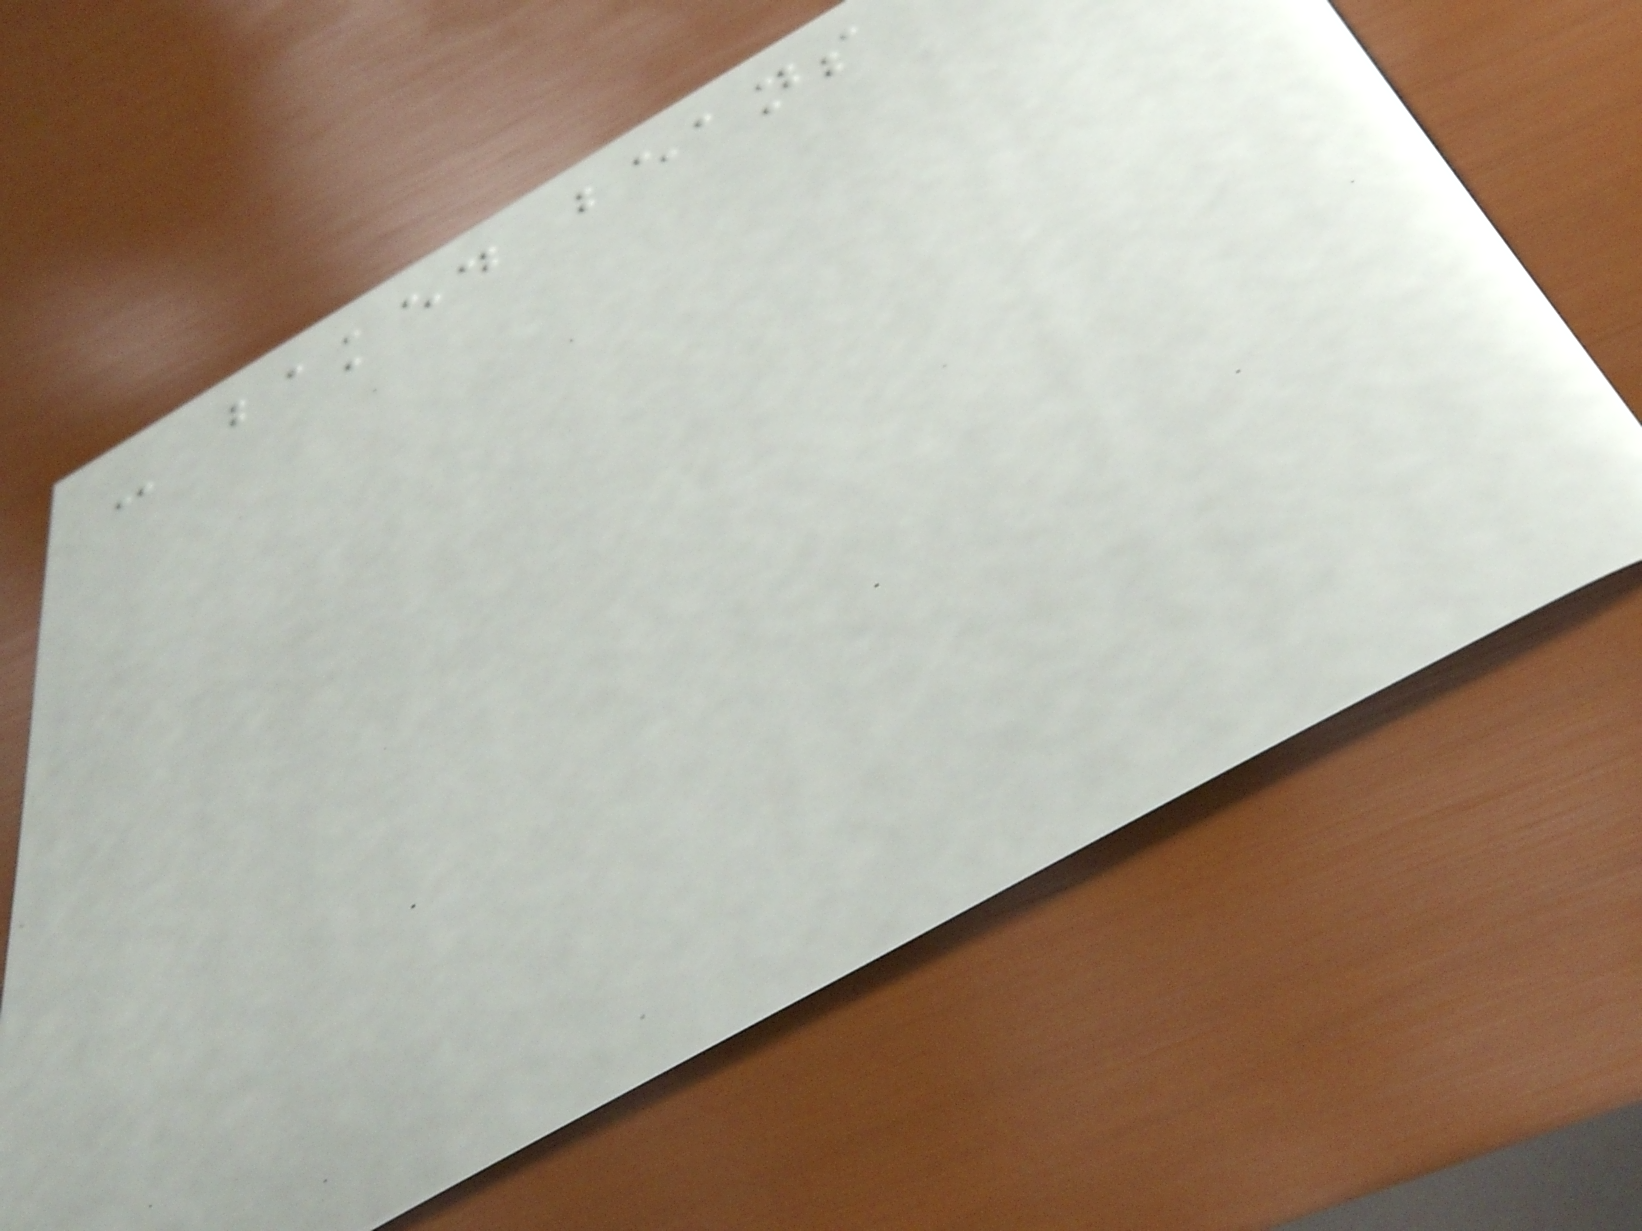- baked beans
